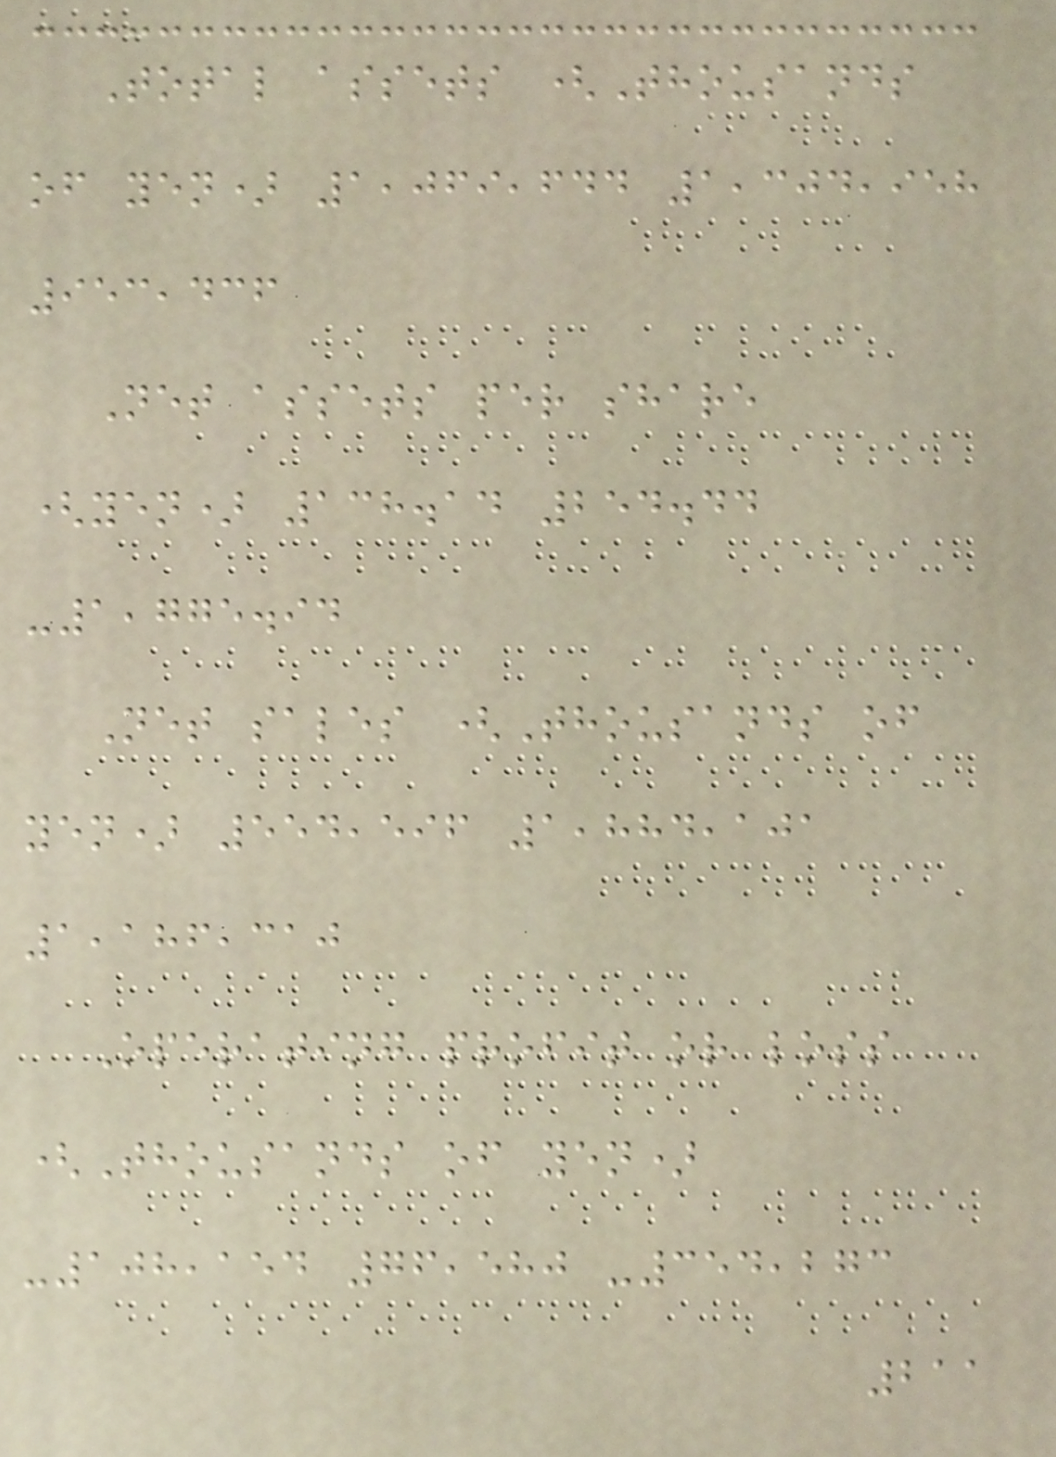Total assets (Thousands
of yen) 1,069,644 1,304,958
953,436
Net assets per share
(yen) 138.14 254.44
-1,775.94
Net sales (Thousands of
yen) 554,596 1,884,101
1,186,310
Operating profit or loss
(Thousands of yen)
-108,154 76,580 -354,273
211
